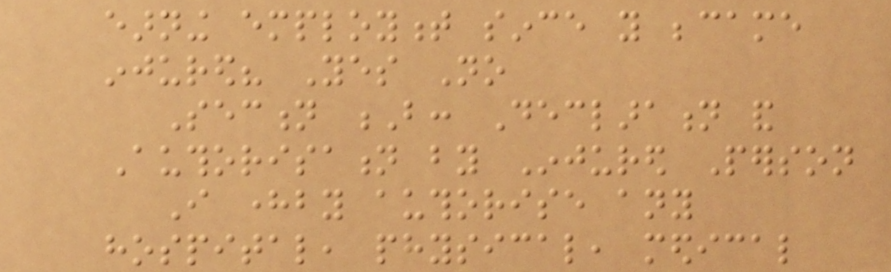earning employment since you became
injured? Yes No
Section B: Declaration and
Authorisation by Injured Person
I hereby authorise any
hospital, physical, medical
